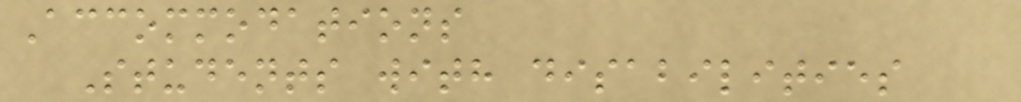Accommodations
Students with disabilities
